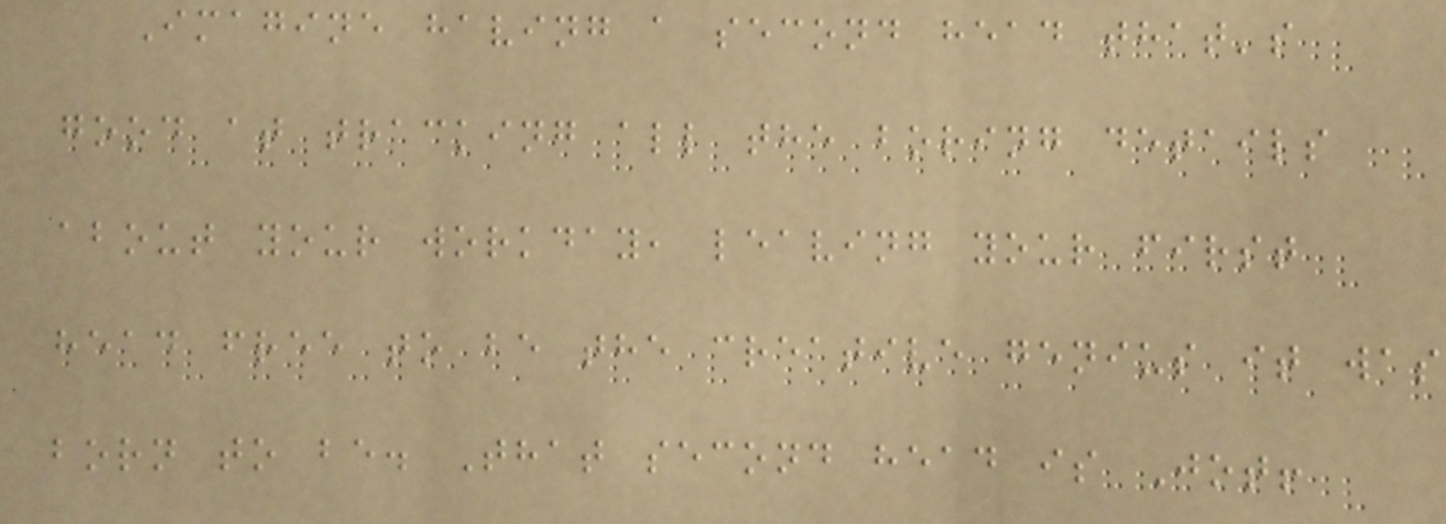Imagine having a second head that's
good at tracking all the boring details
about your workday, leaving your first
head free to be the creative genius it was
born to be. That second head is Jot!
